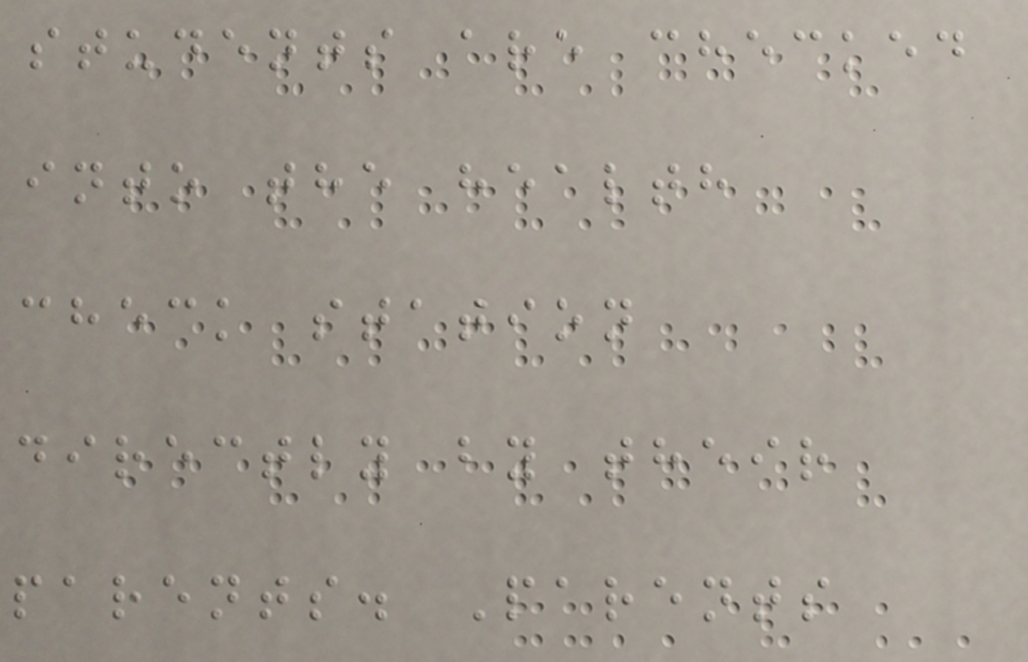students are checked
into the health
check station
directly by their
parents. Parents
